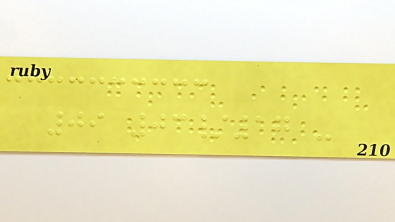09 03/17 -
